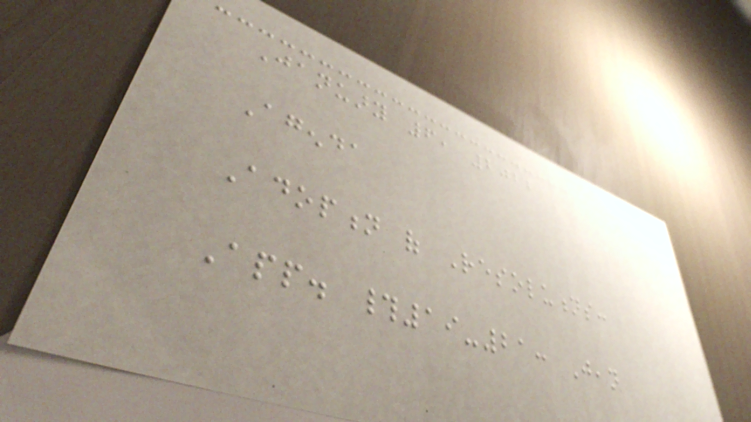January 6, 2022
Agenda
Adoption of Resolutions:
App. #19-21: Jean
